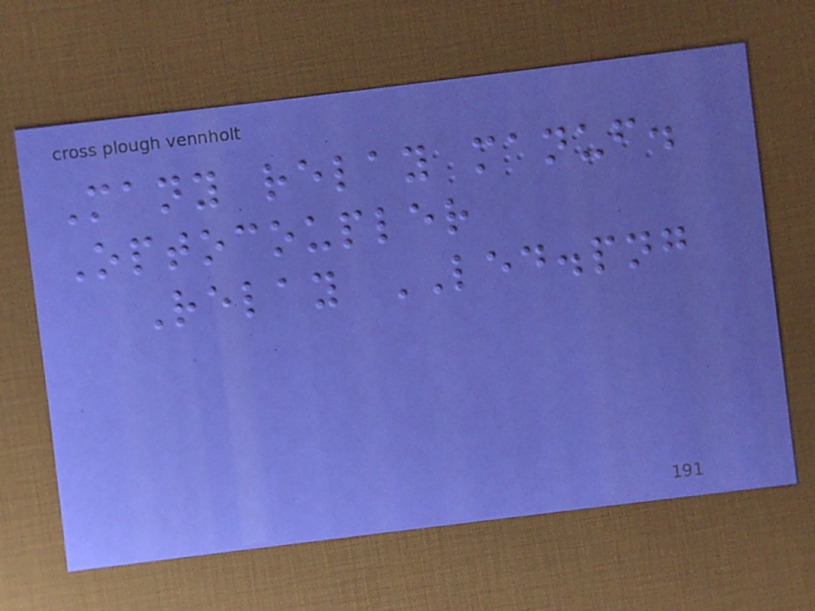Many relay manuf.
Optocoupler
Relay LED.png
